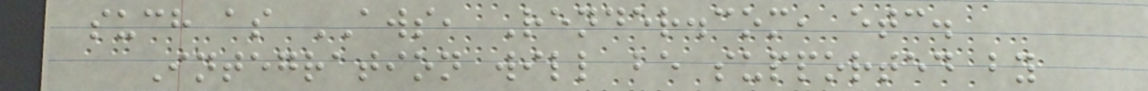such as AWS, Render.com, etc.
Integration will be supported by
